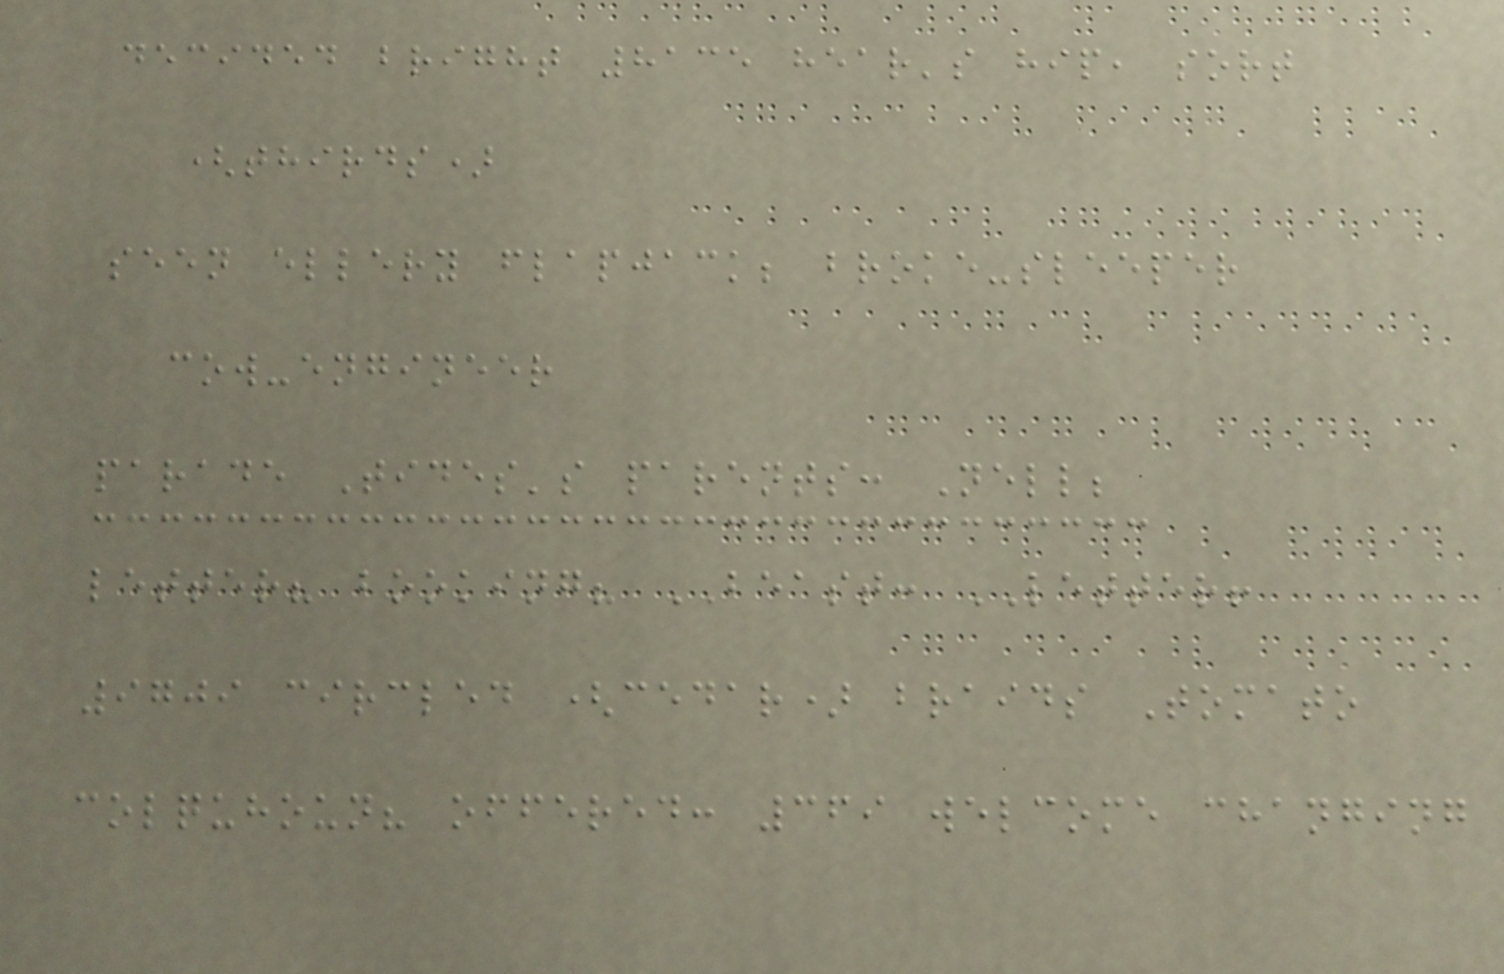decided bright 8135 hear's hip, sort
(thirds)
seen ellery flapjack; broke-sleeper
cow-engineer
parade Tides's parents: Nell;
letter? booking? BEAST: LETTER!
9709 circled (cedar) braids Tomato
colquhoun? offered: 369 welcome changing
